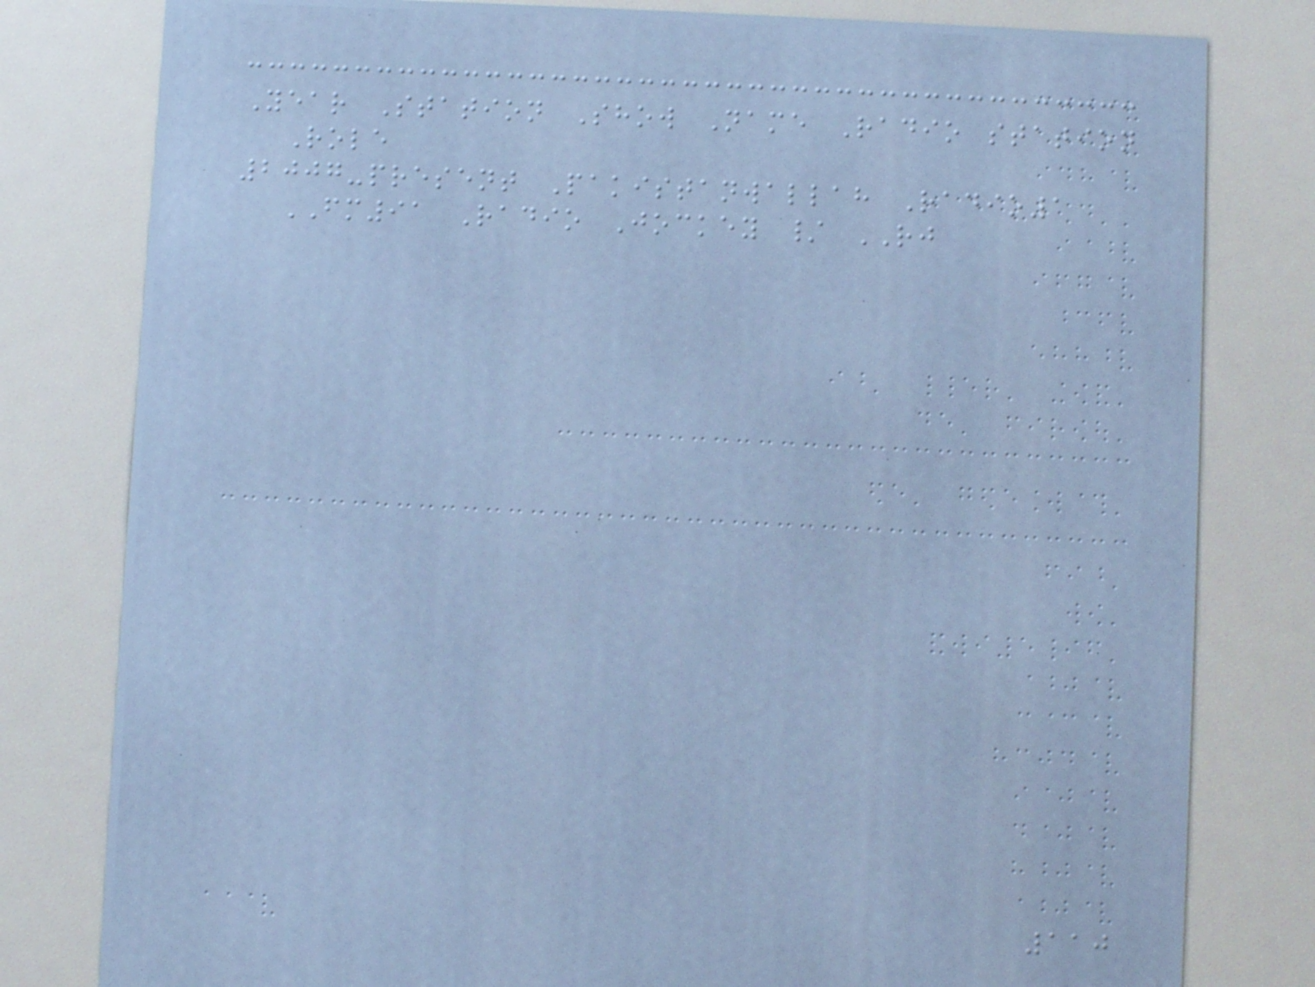Year Station Show Name Radio station
Role
2007-present Pakistanwallah Radio1
FM91 Radio Jockey / RJ
110
